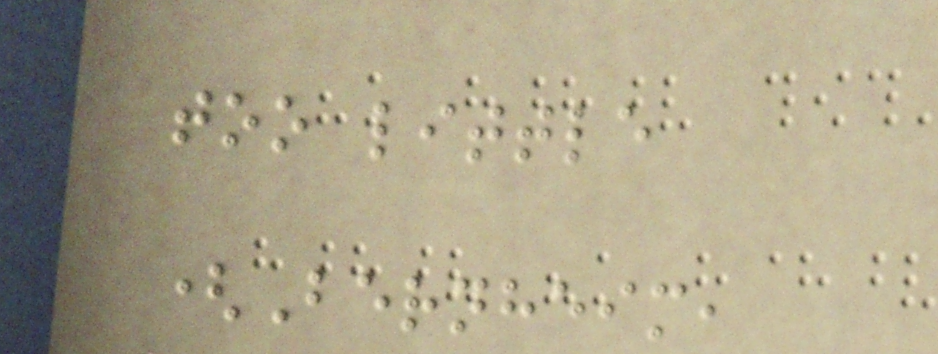too little
(Bernheim,
